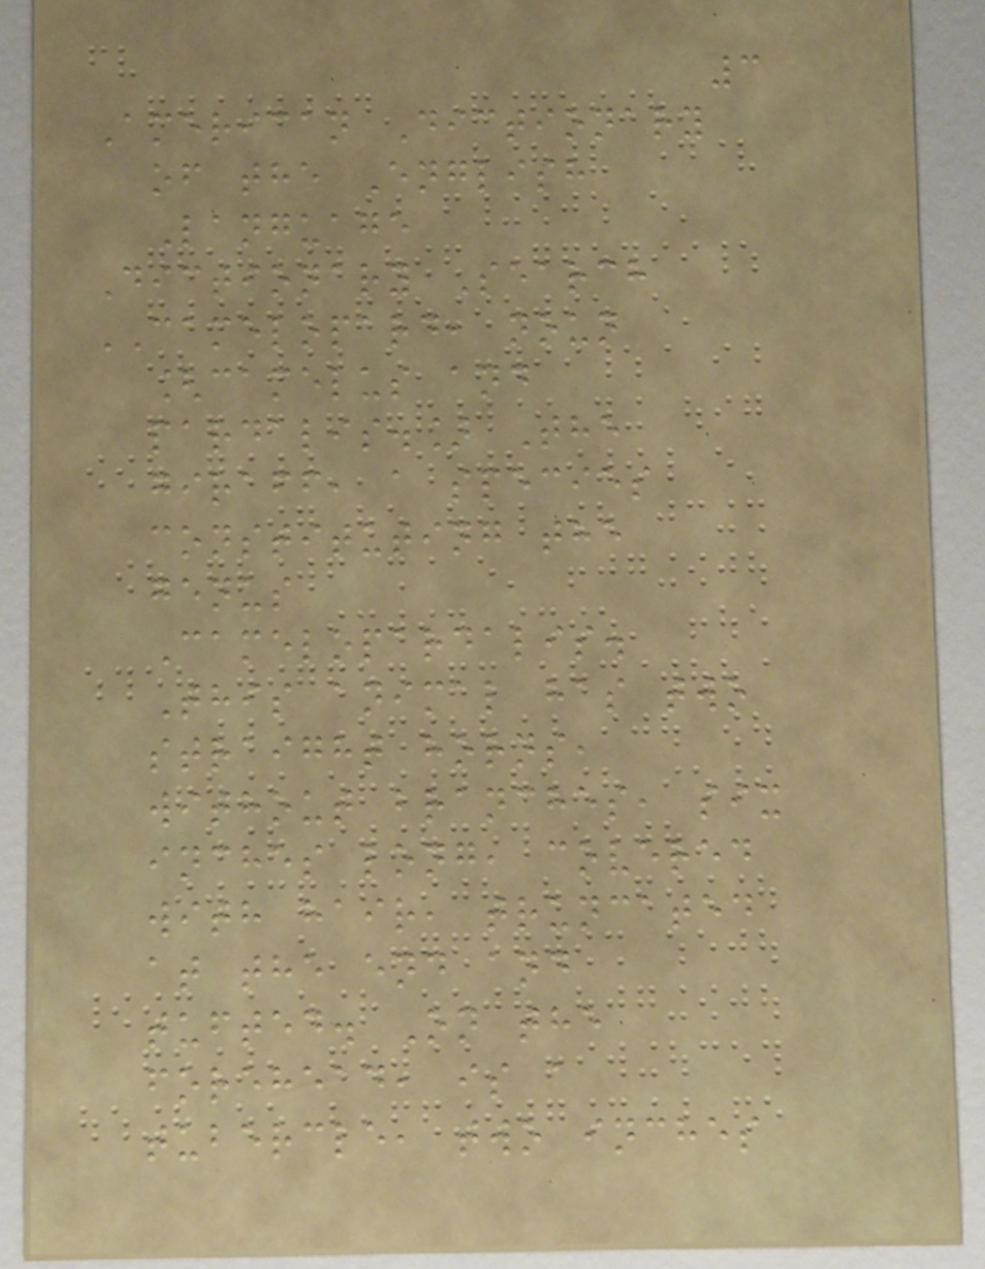3
American Dictionary
of the English
Language
Dictionary Search
CAMELOPARD, noun
[camelus and
pardalis.] The
giraff, a species
constituting the
genus
Camelopardalis.
This animal has two
straight horns,
without branches, six
inches long, covered
with hair, truncated
at the end and
tufted. On the
forehead, is a
tubercle, two inches
